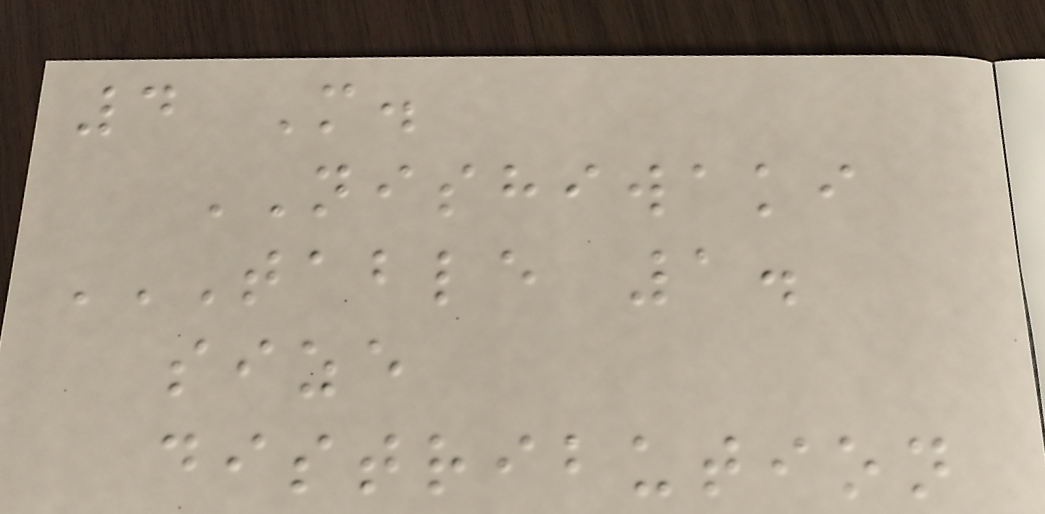4 M.
NISHIWAKI
TABLE 1.
SIZE
DISTRIBUTION
